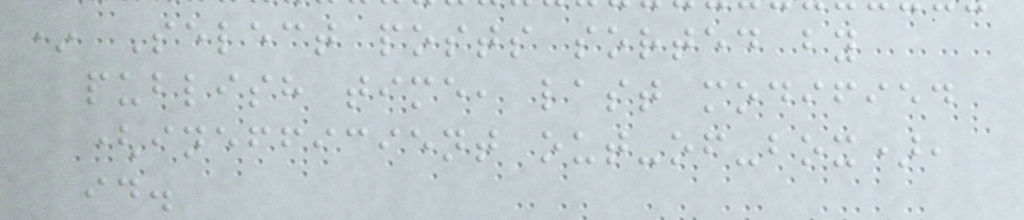* Select posts sorted by
publish time, last modified
(inefficient out-of-box),
id.
